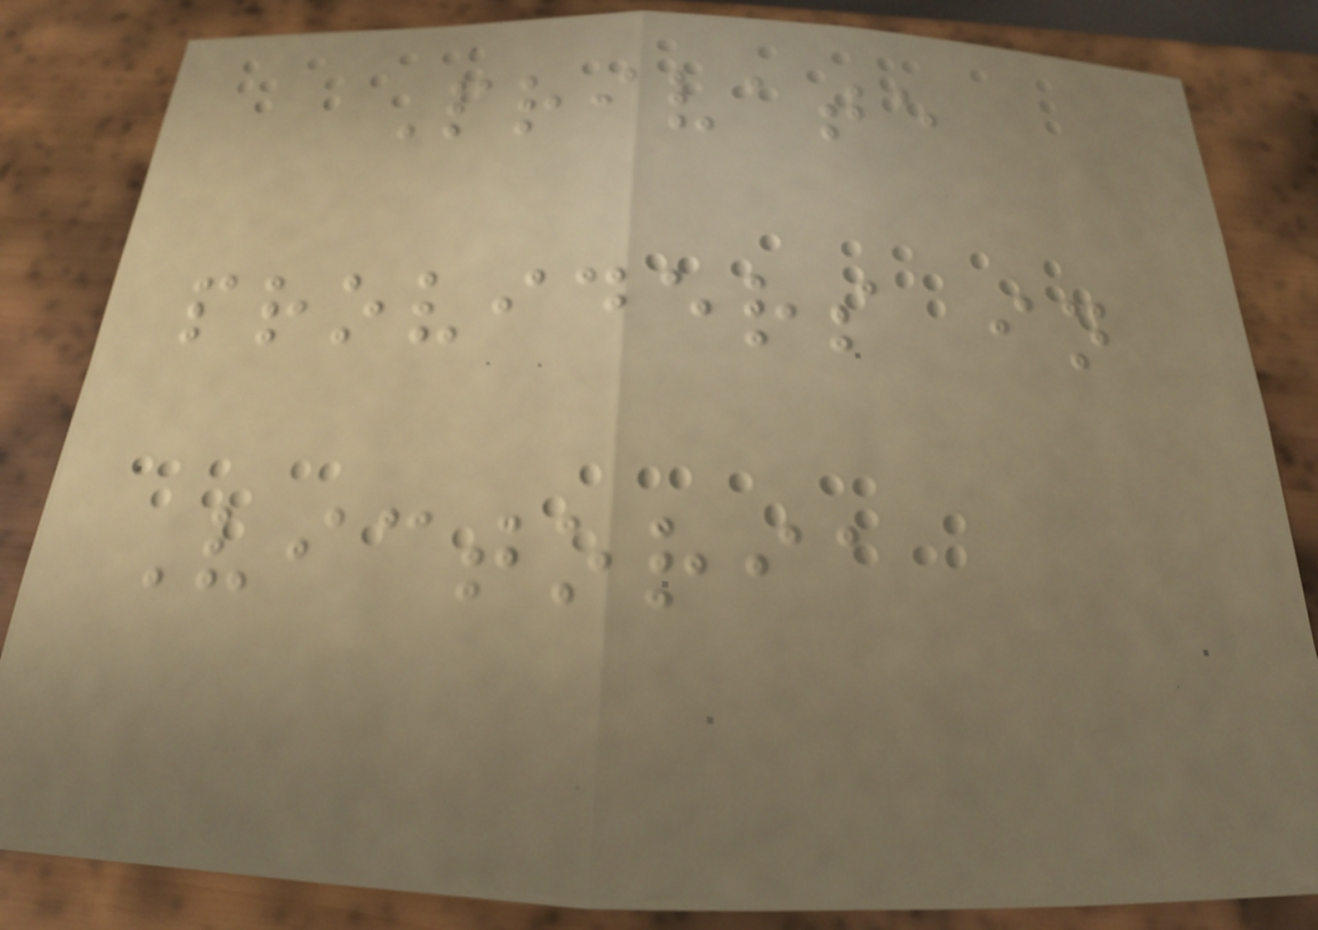Private
providers in
Victoria
